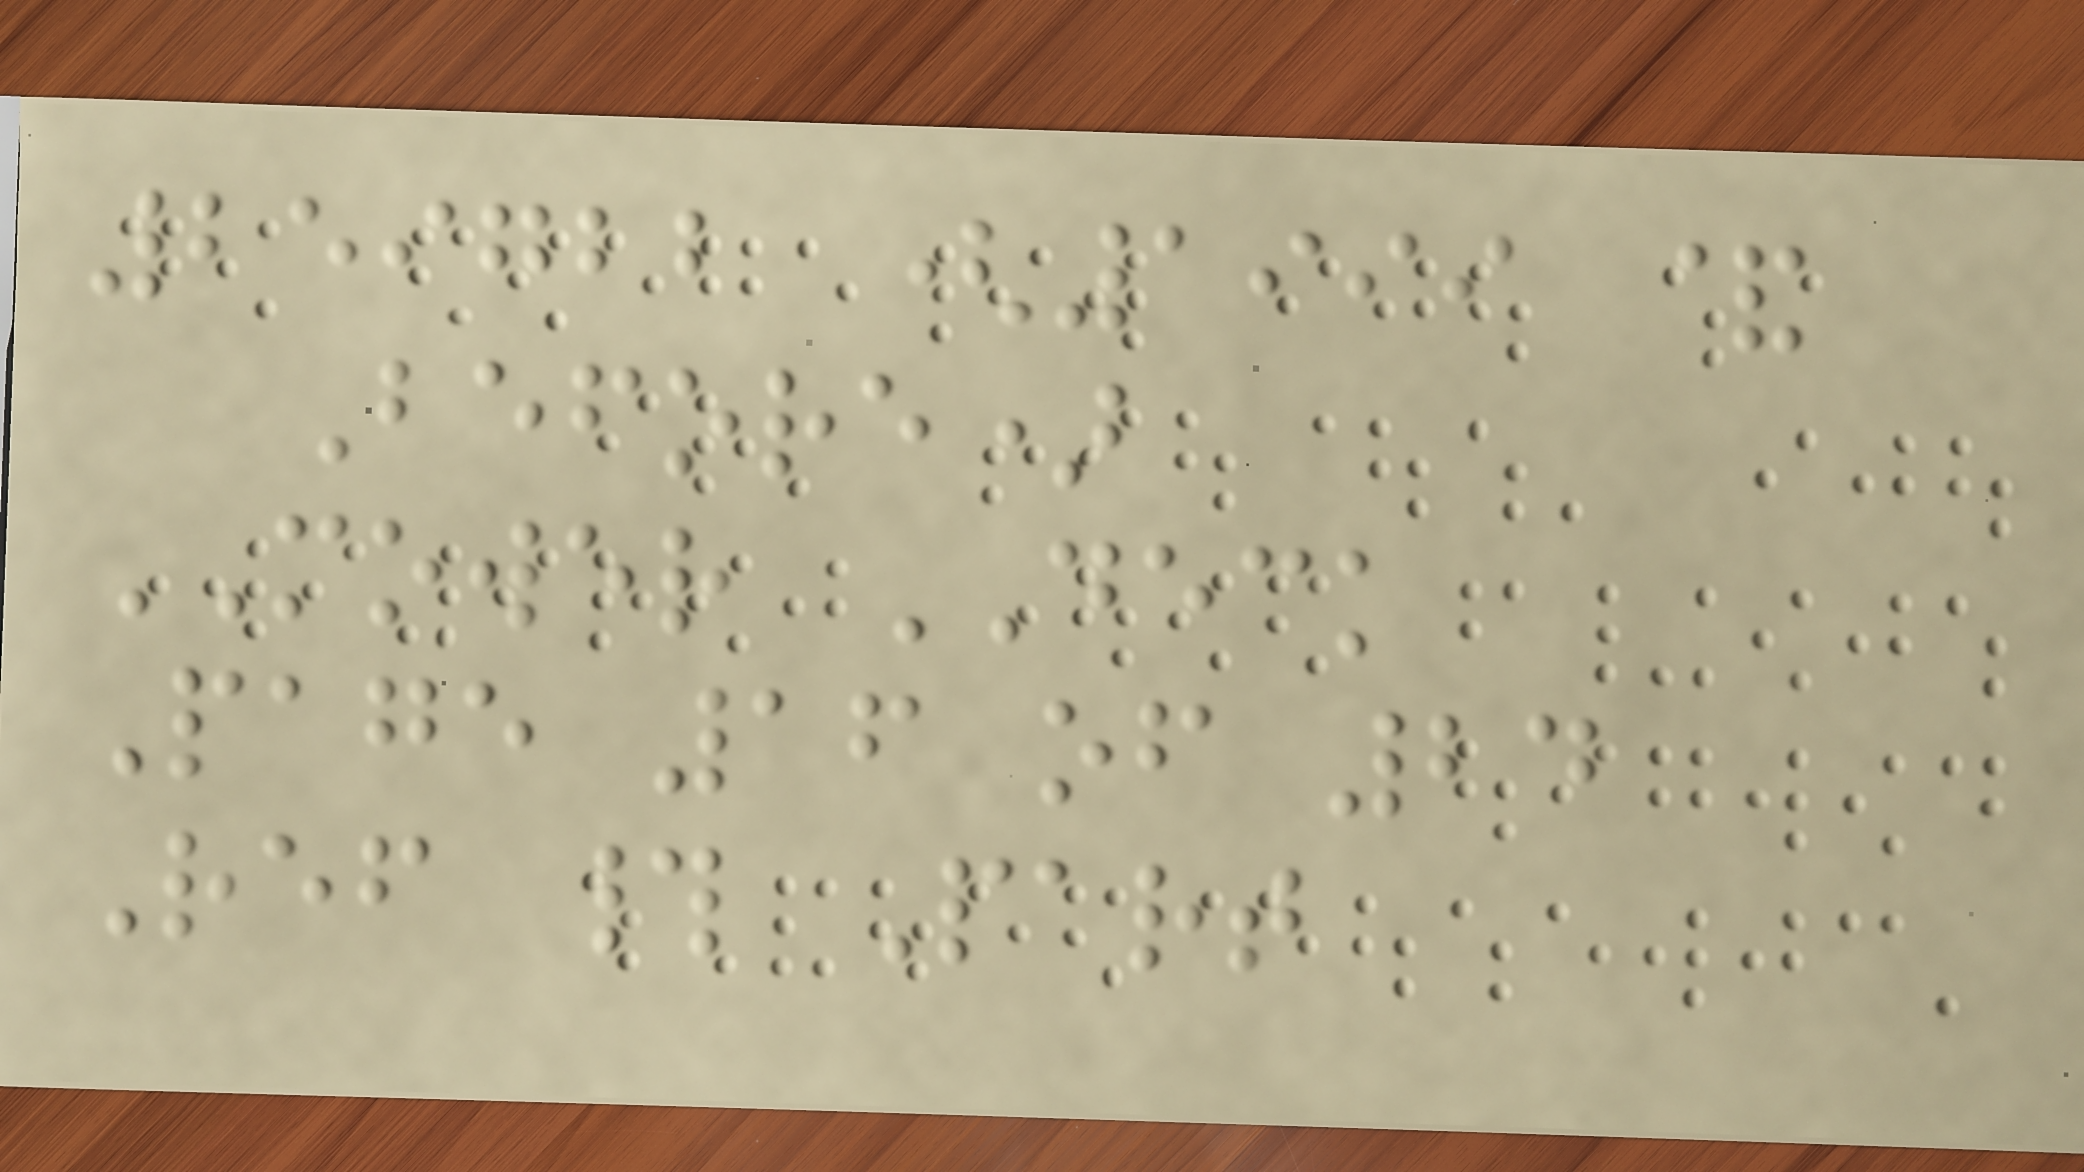259722 (1999 &
Before)
MOWER DECK
Page 16 of 24
Ref # Part
